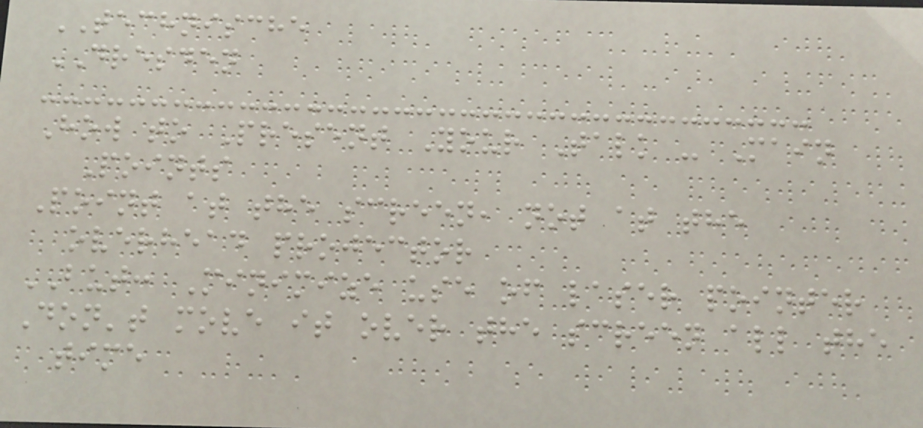TECHNISCHE
DRESDEN
How to Present Your Talk - Main
Points
Point at the screen, not at the
overhead projector
BUT: Minimize use of laser pointer
Don't move it over the screen all the
time
